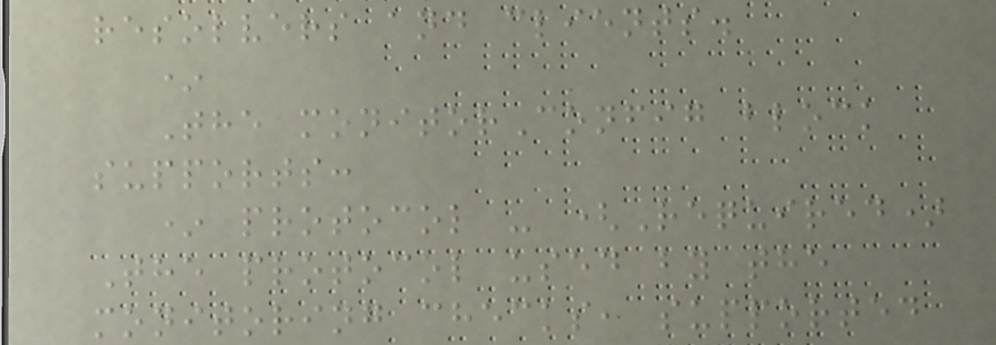resolvers and clients.
*
The monitorConfig block
supports:
* protocol - (Required)
The protocol used by the
monitoring checks, supported
